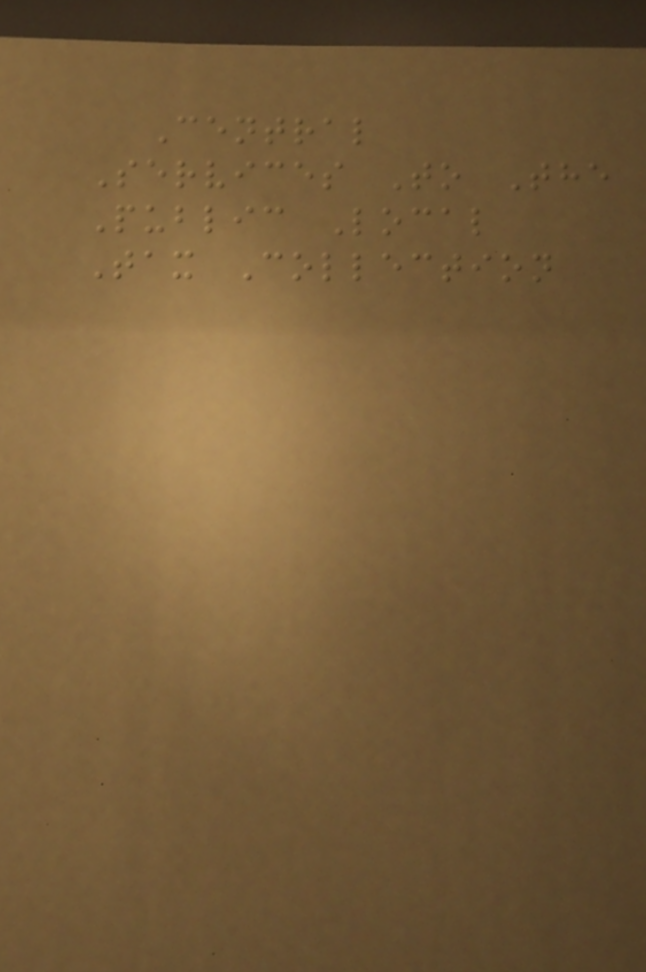Central
Services To The
Public Local
Tax Collection
